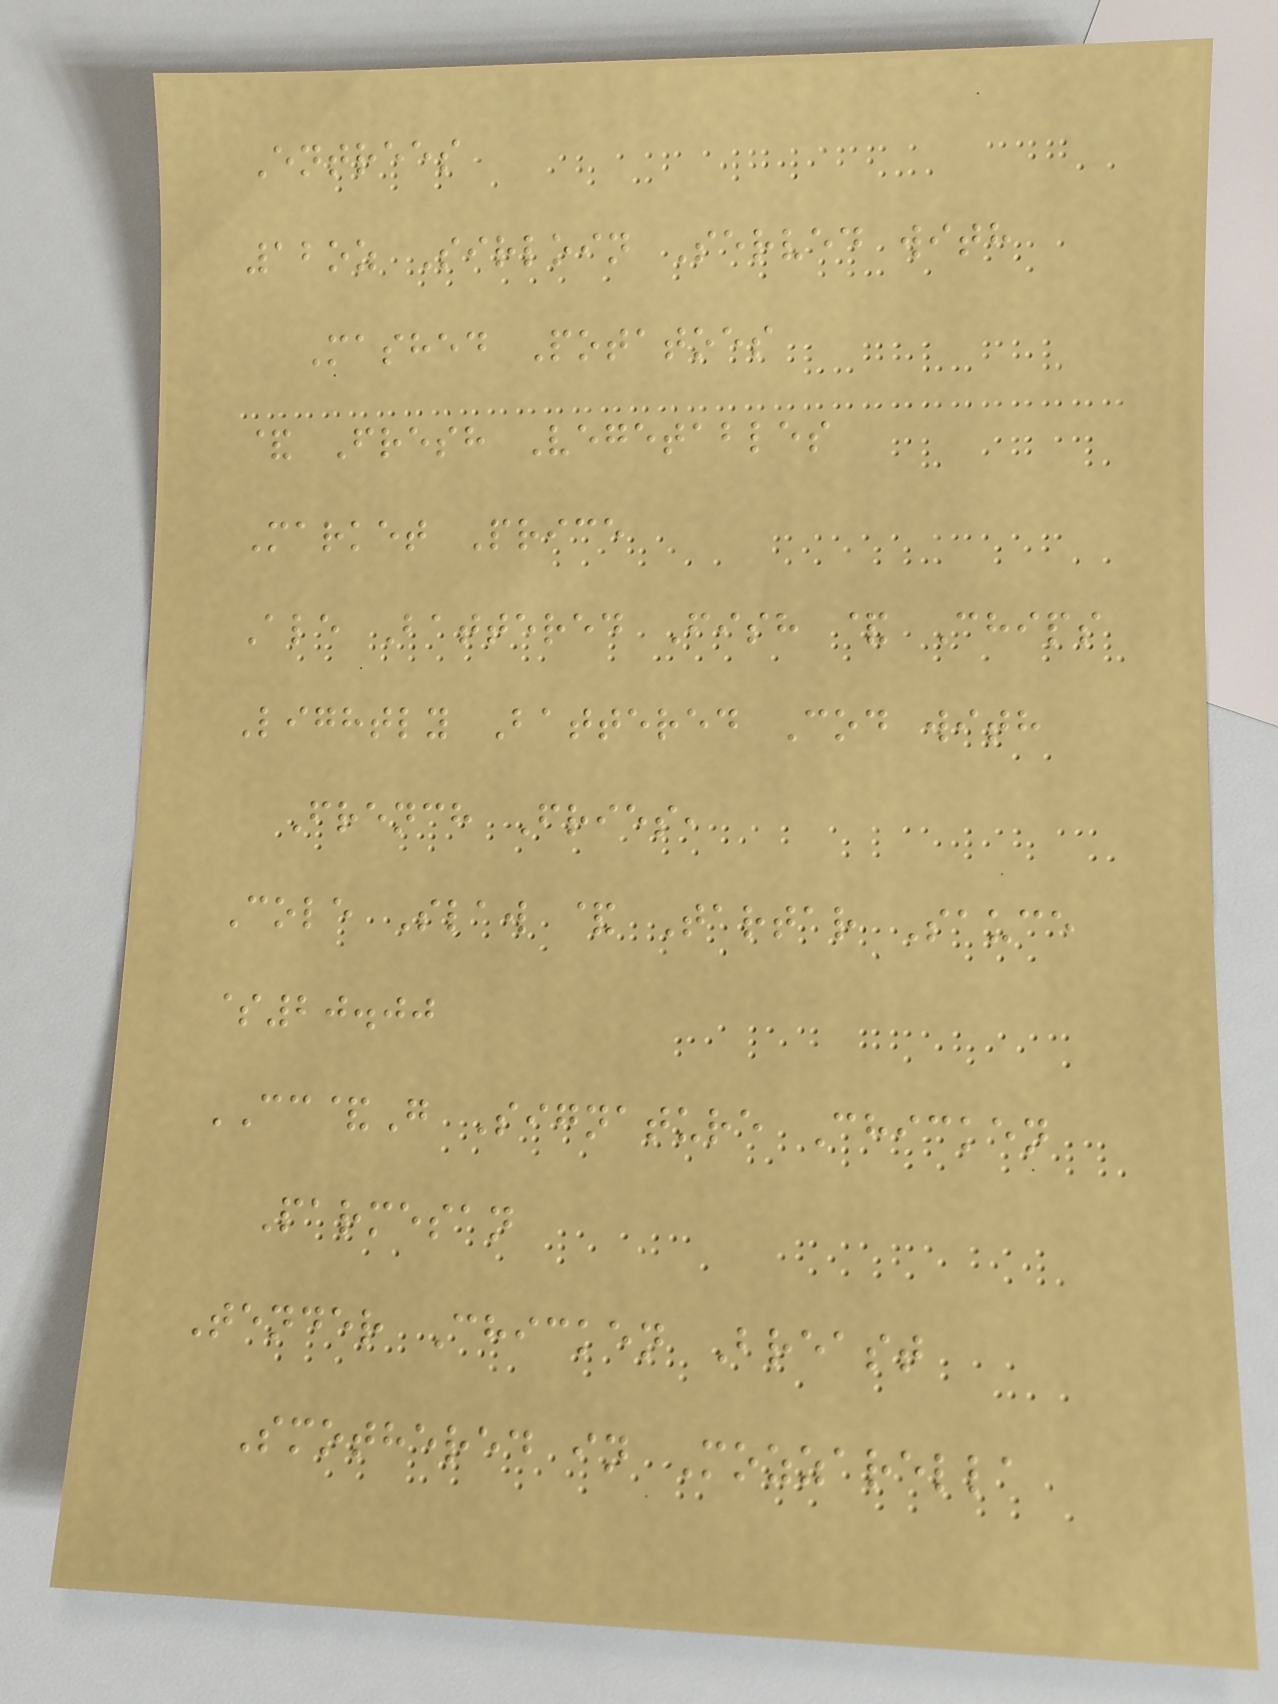Entrees
12oz Sirloin Served with
Mashed Potatoes
& Fresh Vegetables
Market Price
Ale Battered Fish & Chips
Lightly Battered Cod with
French Fries,
Cole Slaw & Tartar Sauce
$20.00
CC&G Signature Chicken
Parmesan
Tender Chicken Breast
Smothered in Mozzarella
